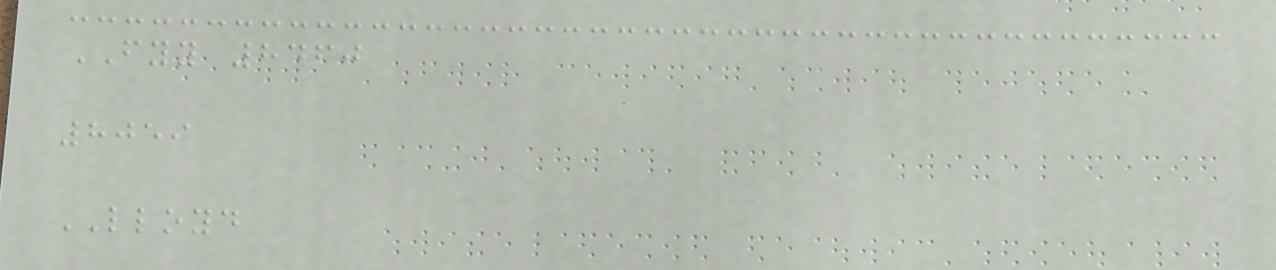FYY 8460
8059
LLOYD
